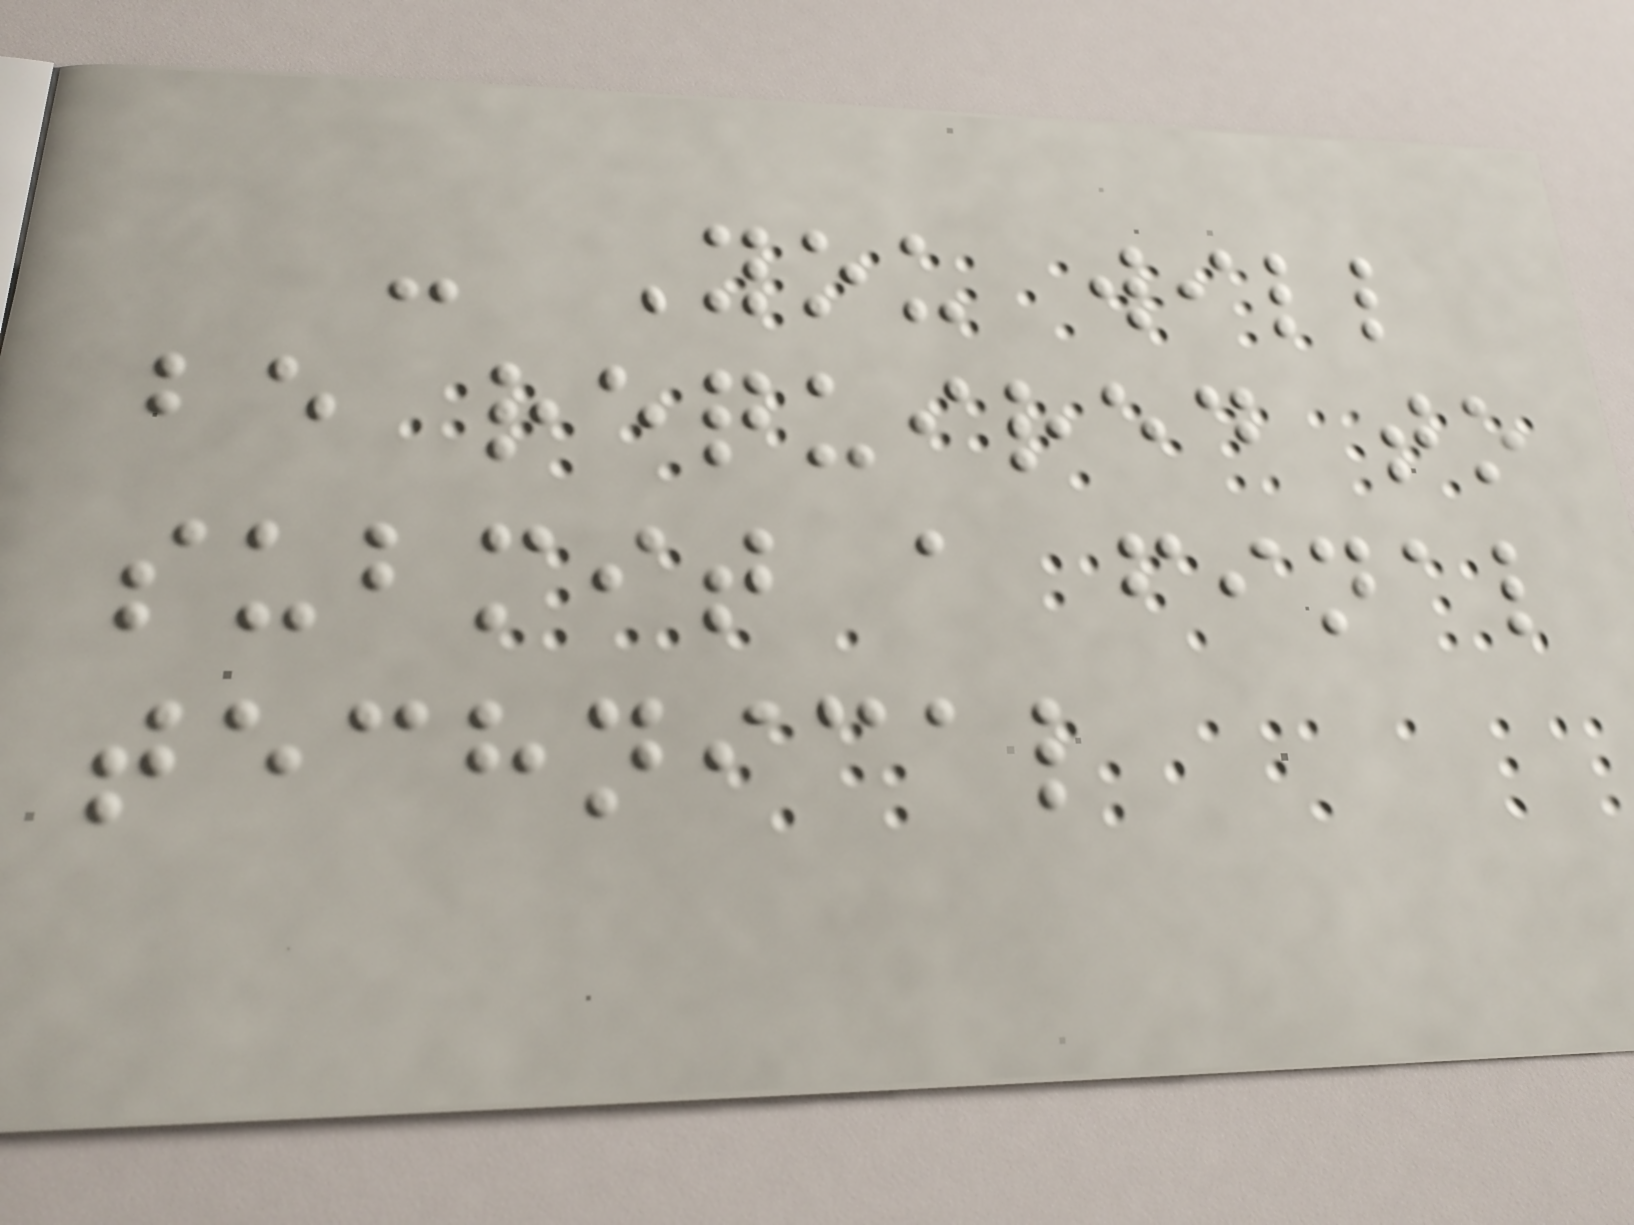- You will
be required to
submit a final
technical
